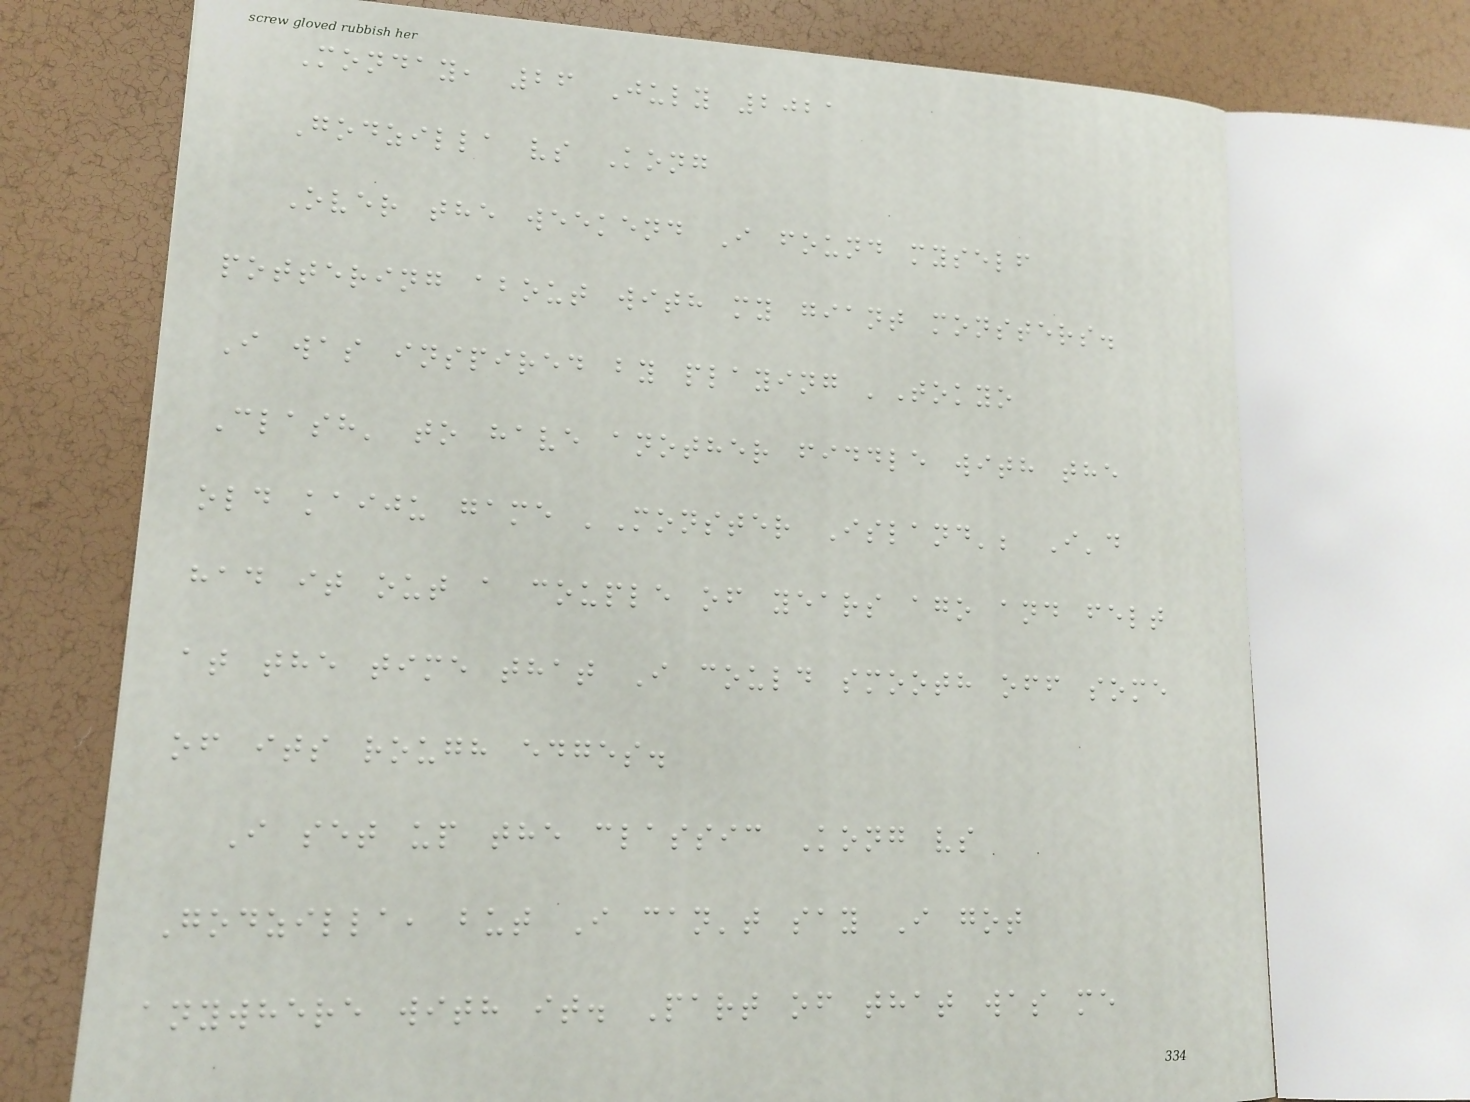Monday, 26 July 2021
Godzilla vs Kong
Over the weekend I found myself
pottering about with my giant monsters.
I was inspired by playing 'Tokyo
Clash' to have another fiddle with the
old kaiju game 'Monster Island'; I'd
had it out a couple of years ago and felt
at the time that I could smooth off some
of its rough edges.
I set up the classic Kong vs
Godzilla, but I can't say I got
anywhere with it. Part of that was me
